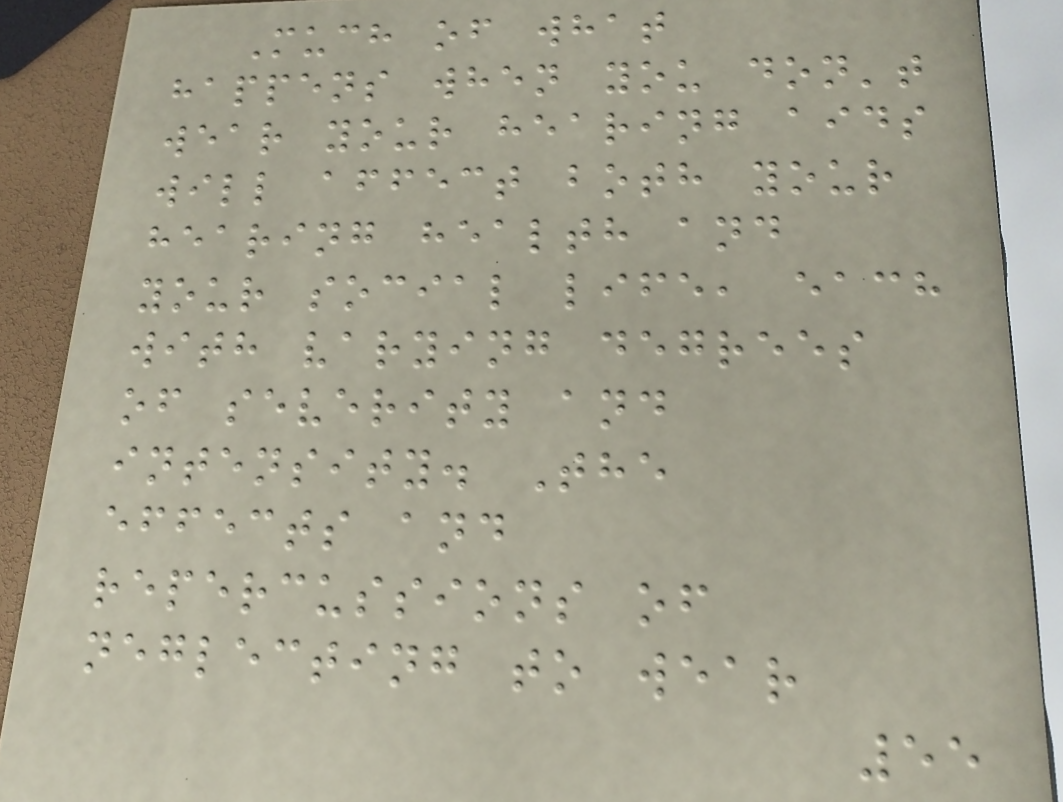Much of what
happens when you don't
wear your hearing aids
will affect both your
hearing health and
your social life, each
with varying degrees
of severity and
intensity. The
effects and
repercussions of
neglecting to wear
55
